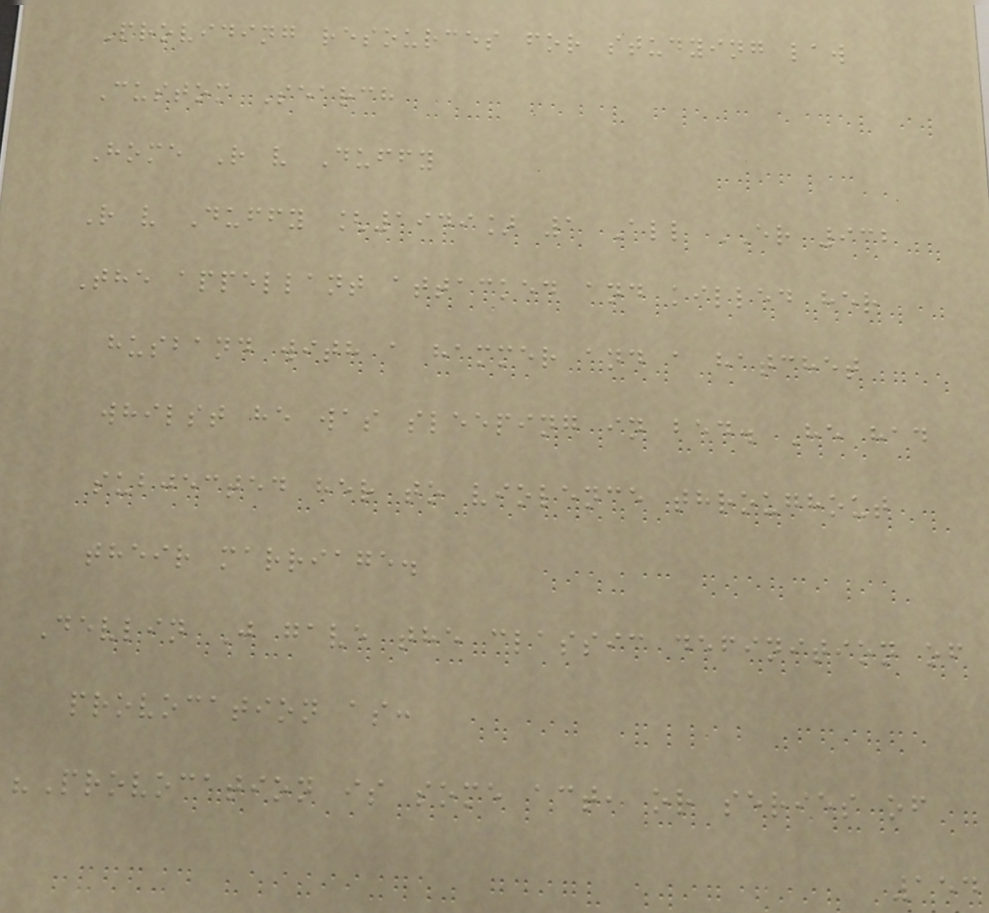Providing resources for studying law
Custom Search
Home R v Duffy
R v Duffy [1949] 1 All ER 932
The appellant attacked and killed her
husband with a hammer and a hatchet
whilst he was sleeping in bed. He had
subjected her to violence throughout
their marriage.
Devlin J gave the classic definition of
provocation as:
"Provocation is some act, or series of
154
